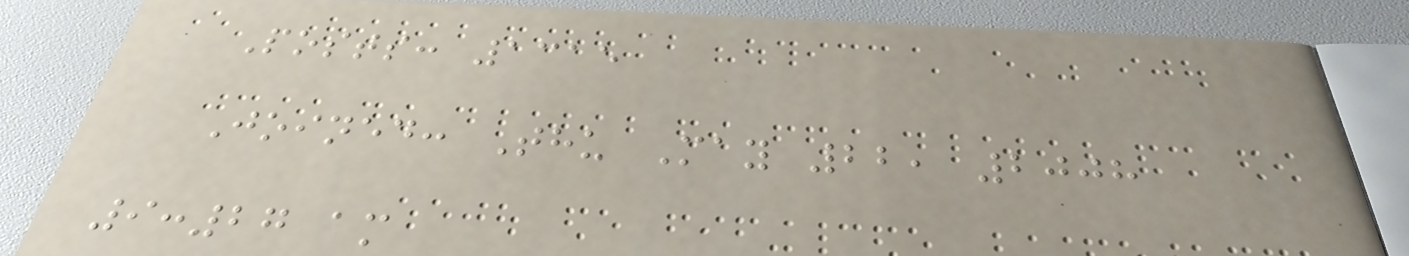Posts: 1315
Joined: Thu May 22, 2008
9:27 am
